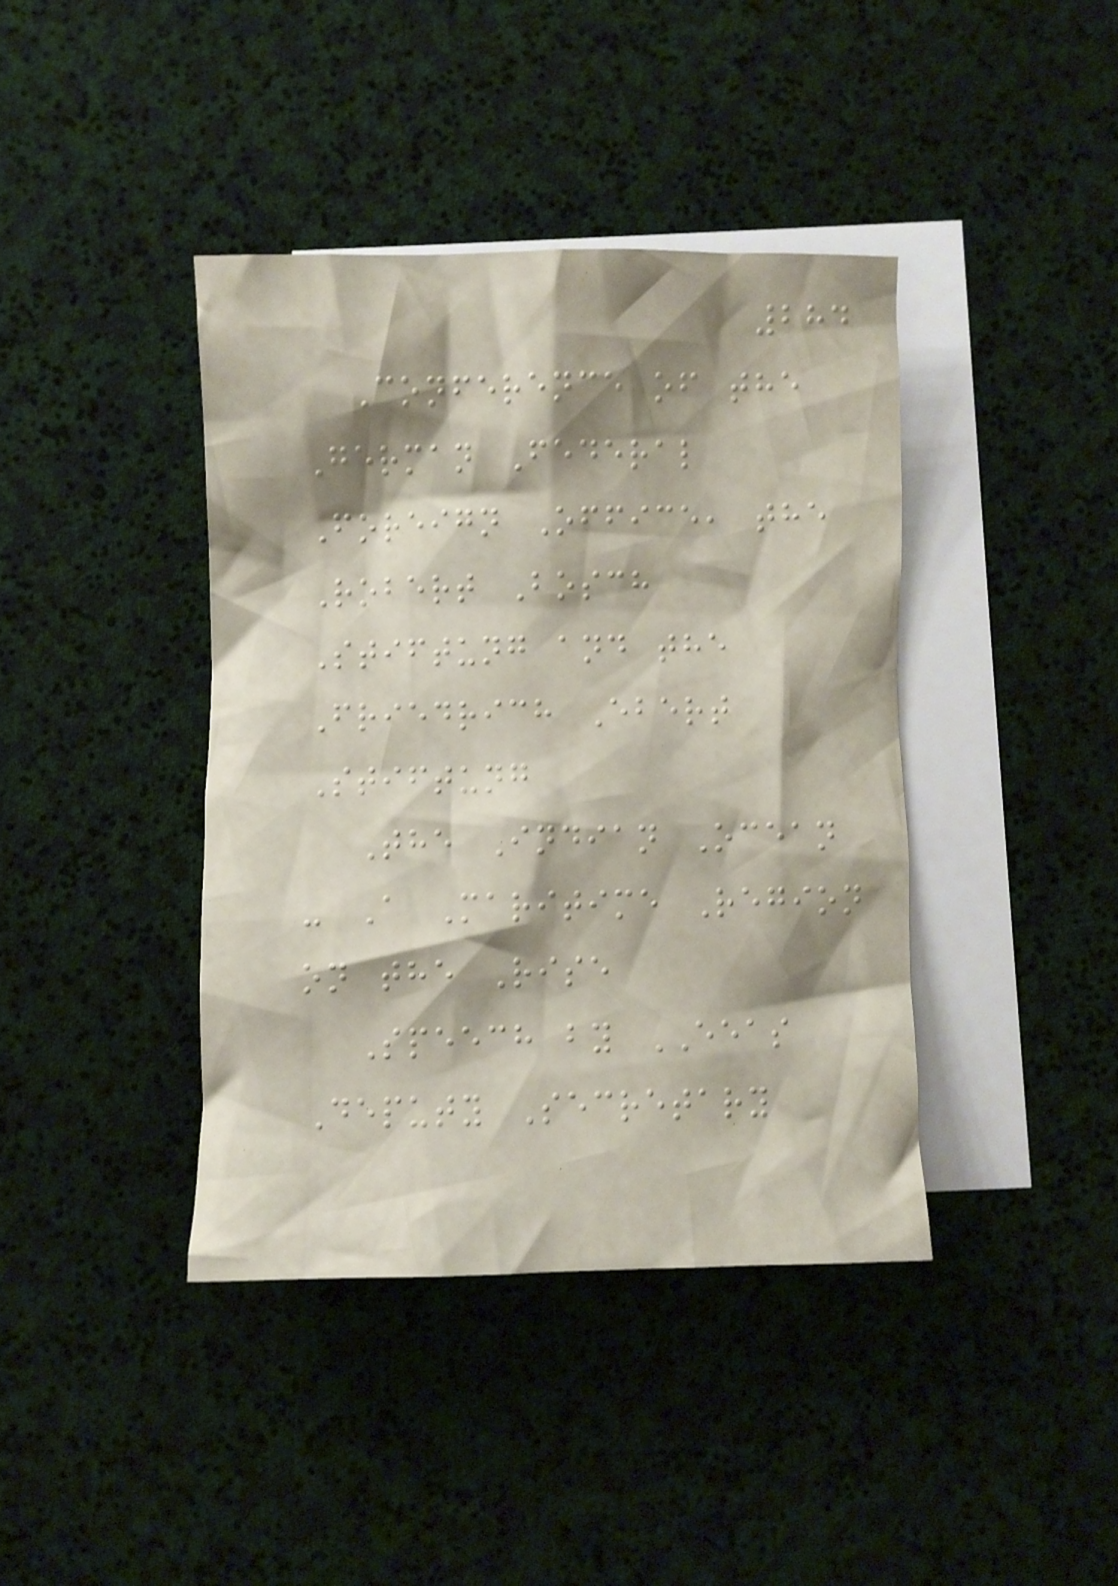284
Conference of the
German Federal
Foreign Office, the
Robert Bosch
Stiftung and the
Friedrich Ebert
Stiftung
The Indian Ocean
- A Maritime Region
on the Rise
Speech by EEAS
Deputy Secretary
